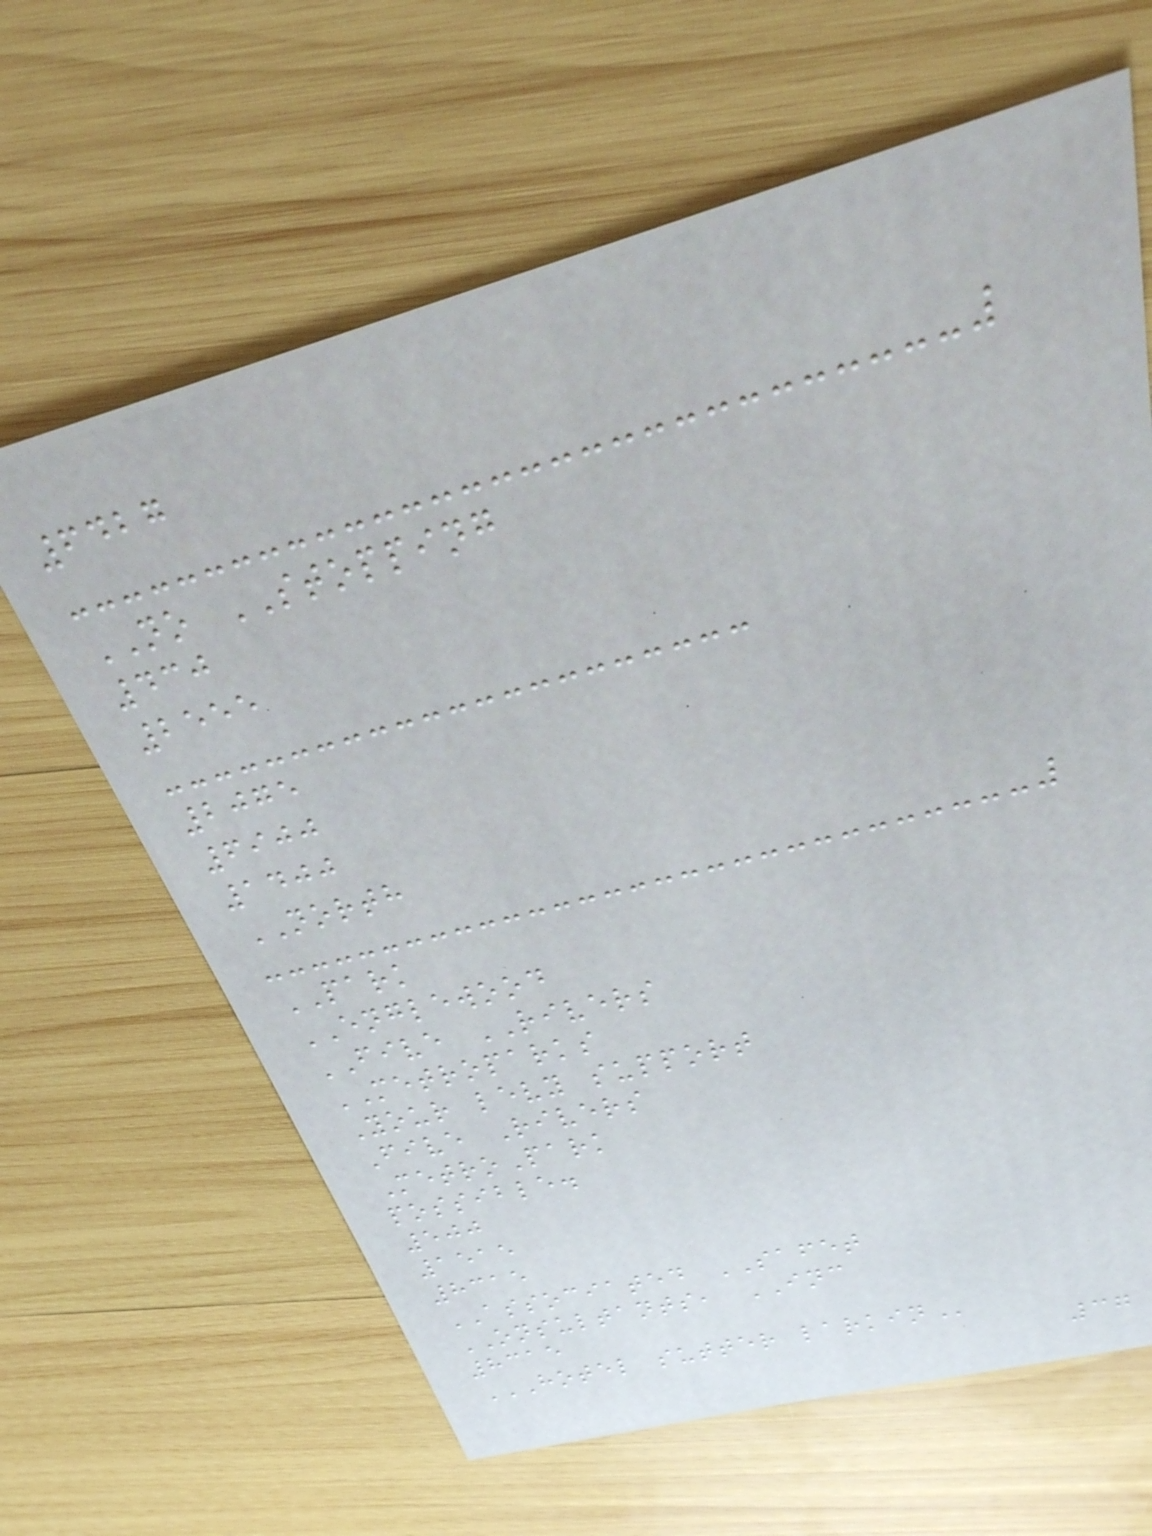6427
NO STOPPING
430
2555
2075
6900
1400
NORTH
PARK
ENGLEWOOD
FIVE RIVERS
METROPARKS
Your levy support
Five Rivers
MetroPark
possible.
500
1515
8315
ASSOCIATED SAFET
ONSULTANTS, INC
8315
HOTEL SUTTER LARKIN
37
